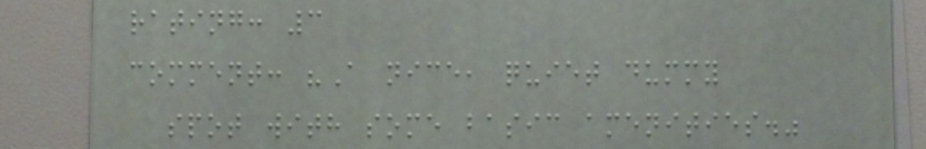rating: 3
comment: "A nice, quiet dummy
spot with some basic amenities."
